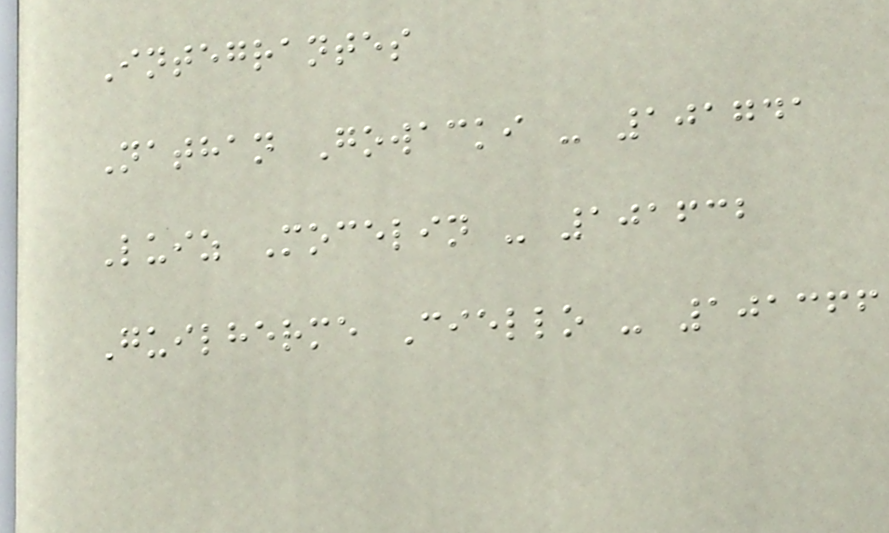Integrantes
Nathan Gowacki - 101741
Luiz Mocelin - 101632
Guilherme Ciello - 101366
